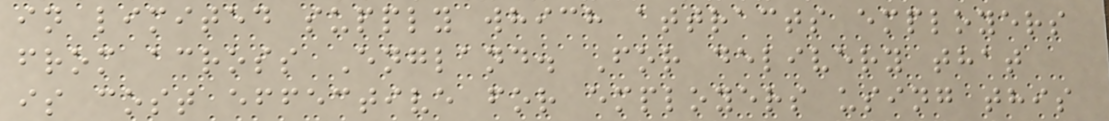in limited supply which attracts employers
from across England. For delivery that
is cost effective for employers using this
